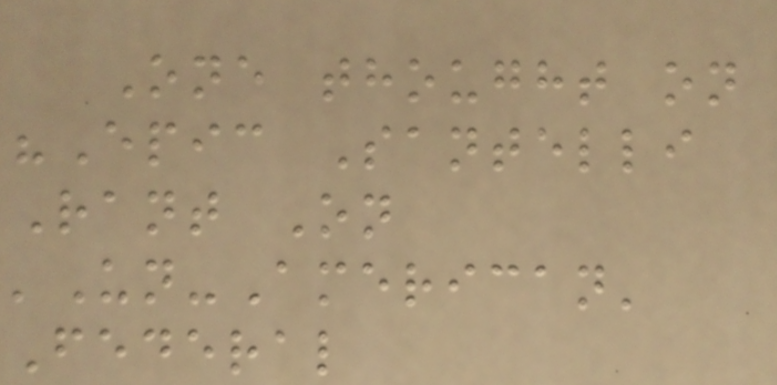One thought on
"Epic Santelli
Rant On
'Un-American'
Federal
